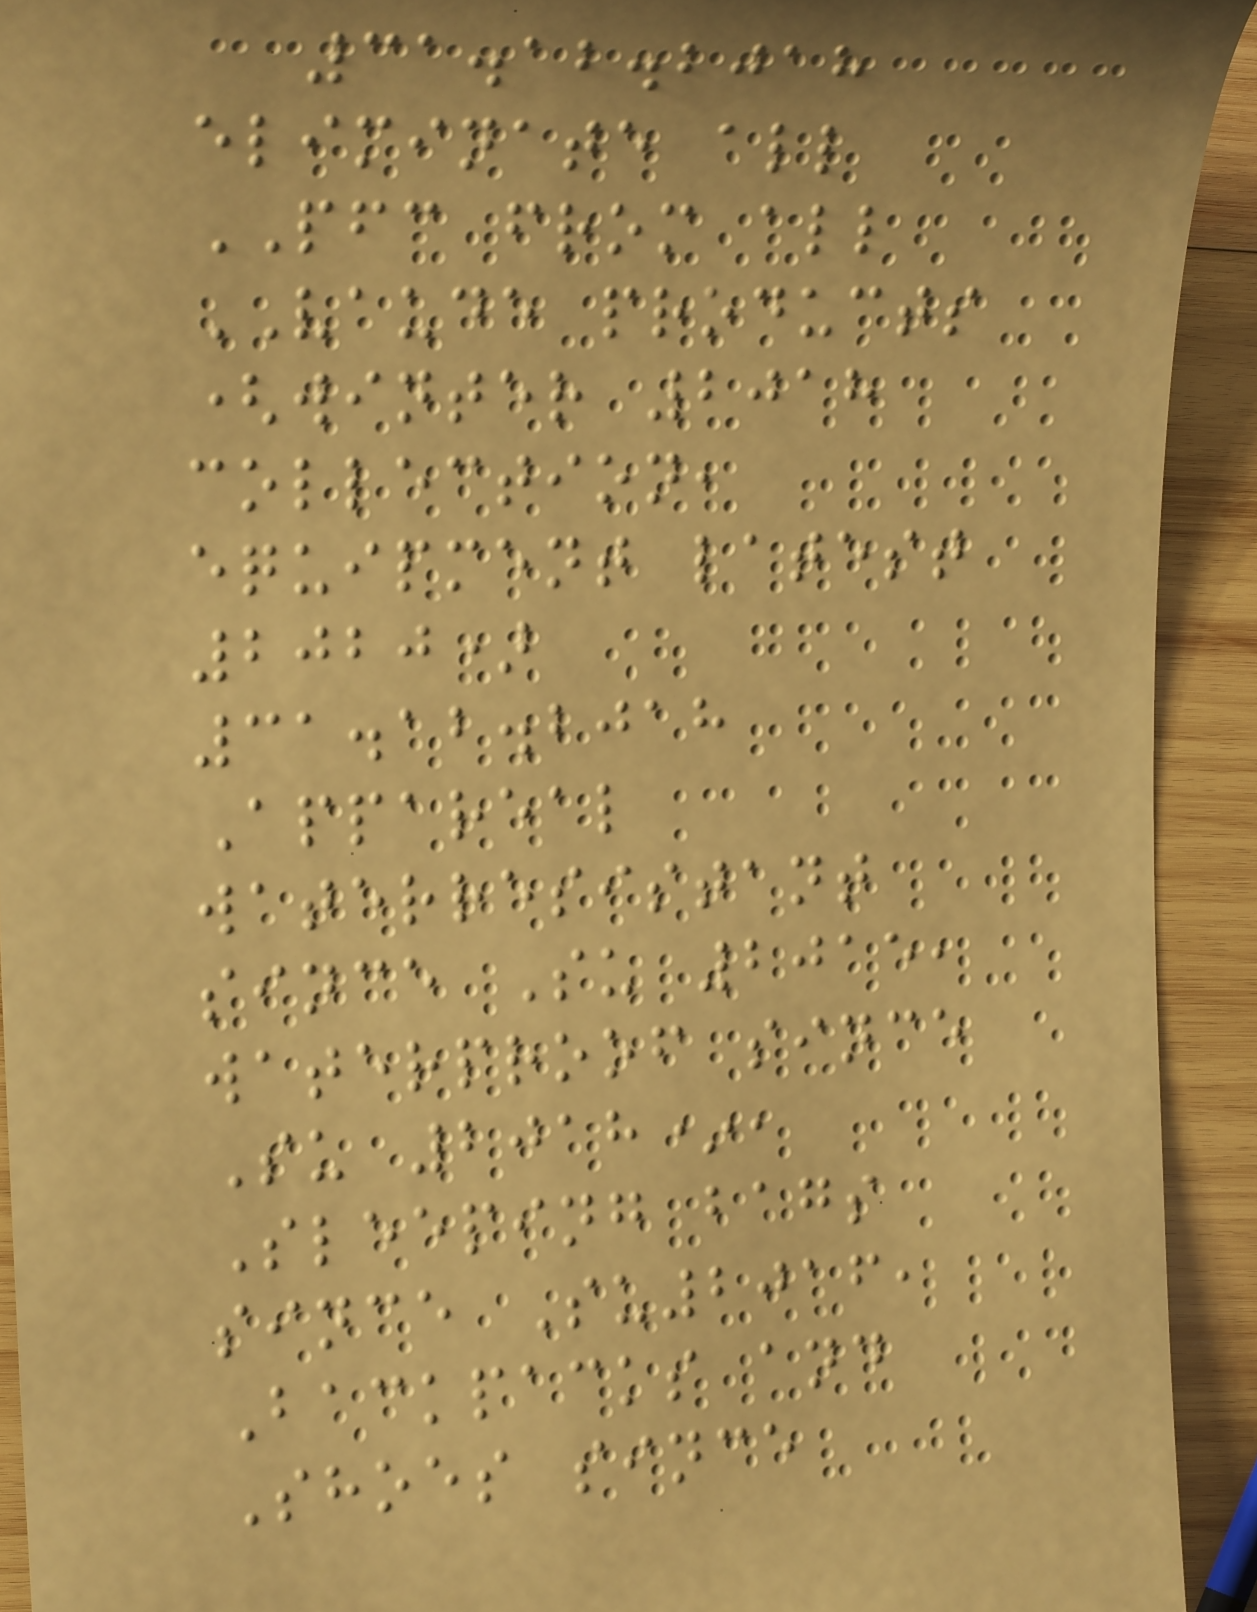31.12.2018
eliminate all
PFC from all
VAUDE products
(winter 2018
collection,
equipment latest
2020)
31.12.2018
Appareal
waterresistant
since Su 2015,
waterproof since
Su 2018*,
Sleeping bags
since Su2016,
Backpacks and
Shoes since
